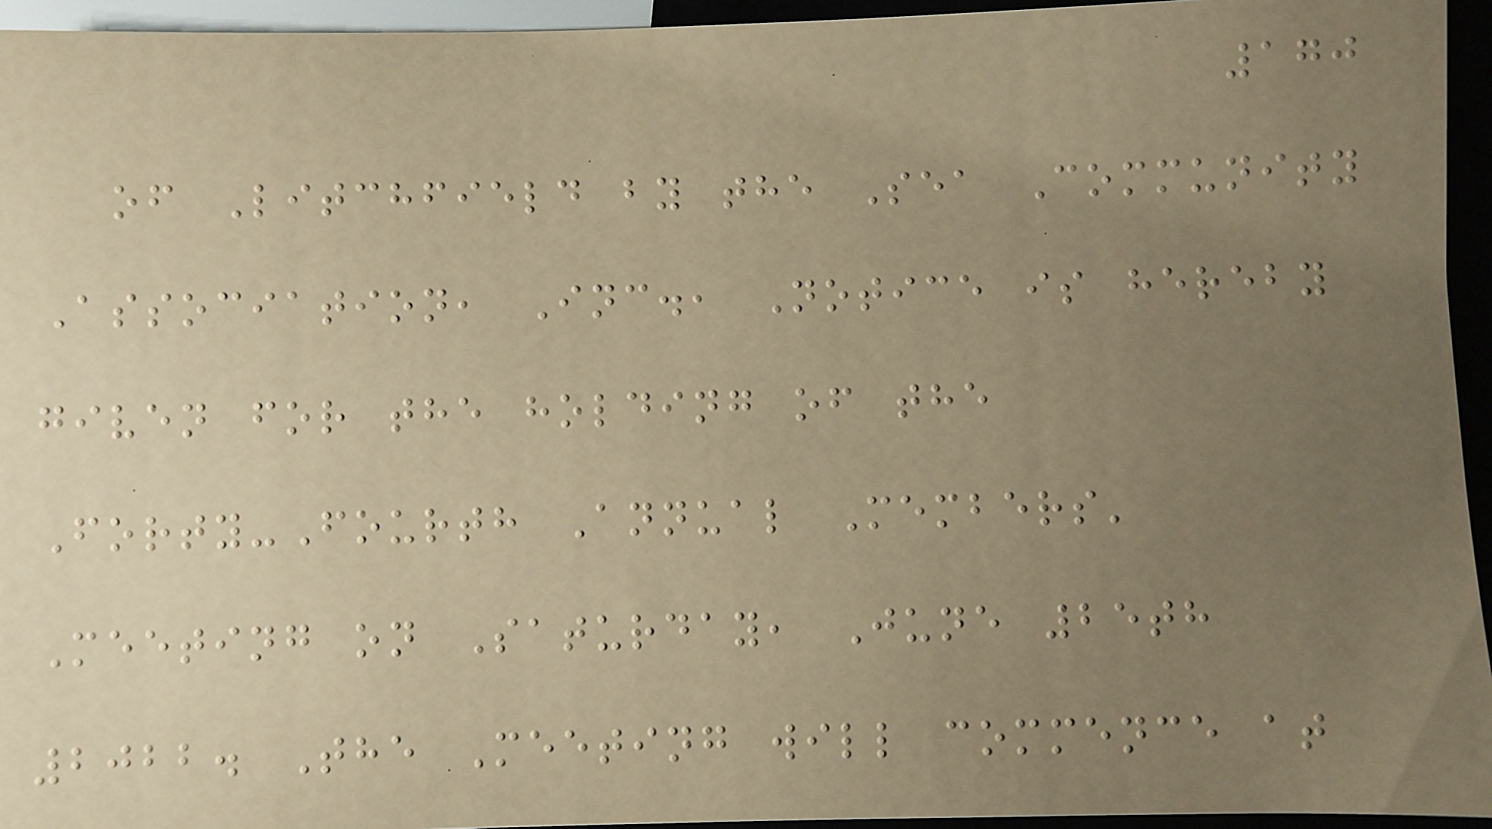170
of Litchfield by the Sea Community
Association, Inc., Notice is hereby
given for the holding of the
Forty-Fourth Annual Members'
Meeting on Saturday, June 25th
2022. The Meeting will commence at
